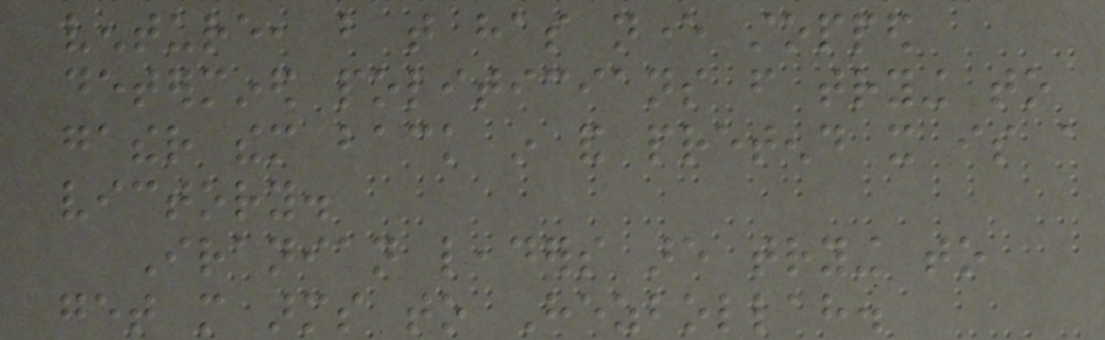venture, but that has never stopped
determined politicians from trying to
gather them back in and pretend it is a
victory.
Iranian leaders are trying to
get more arms to Hezbollah.
